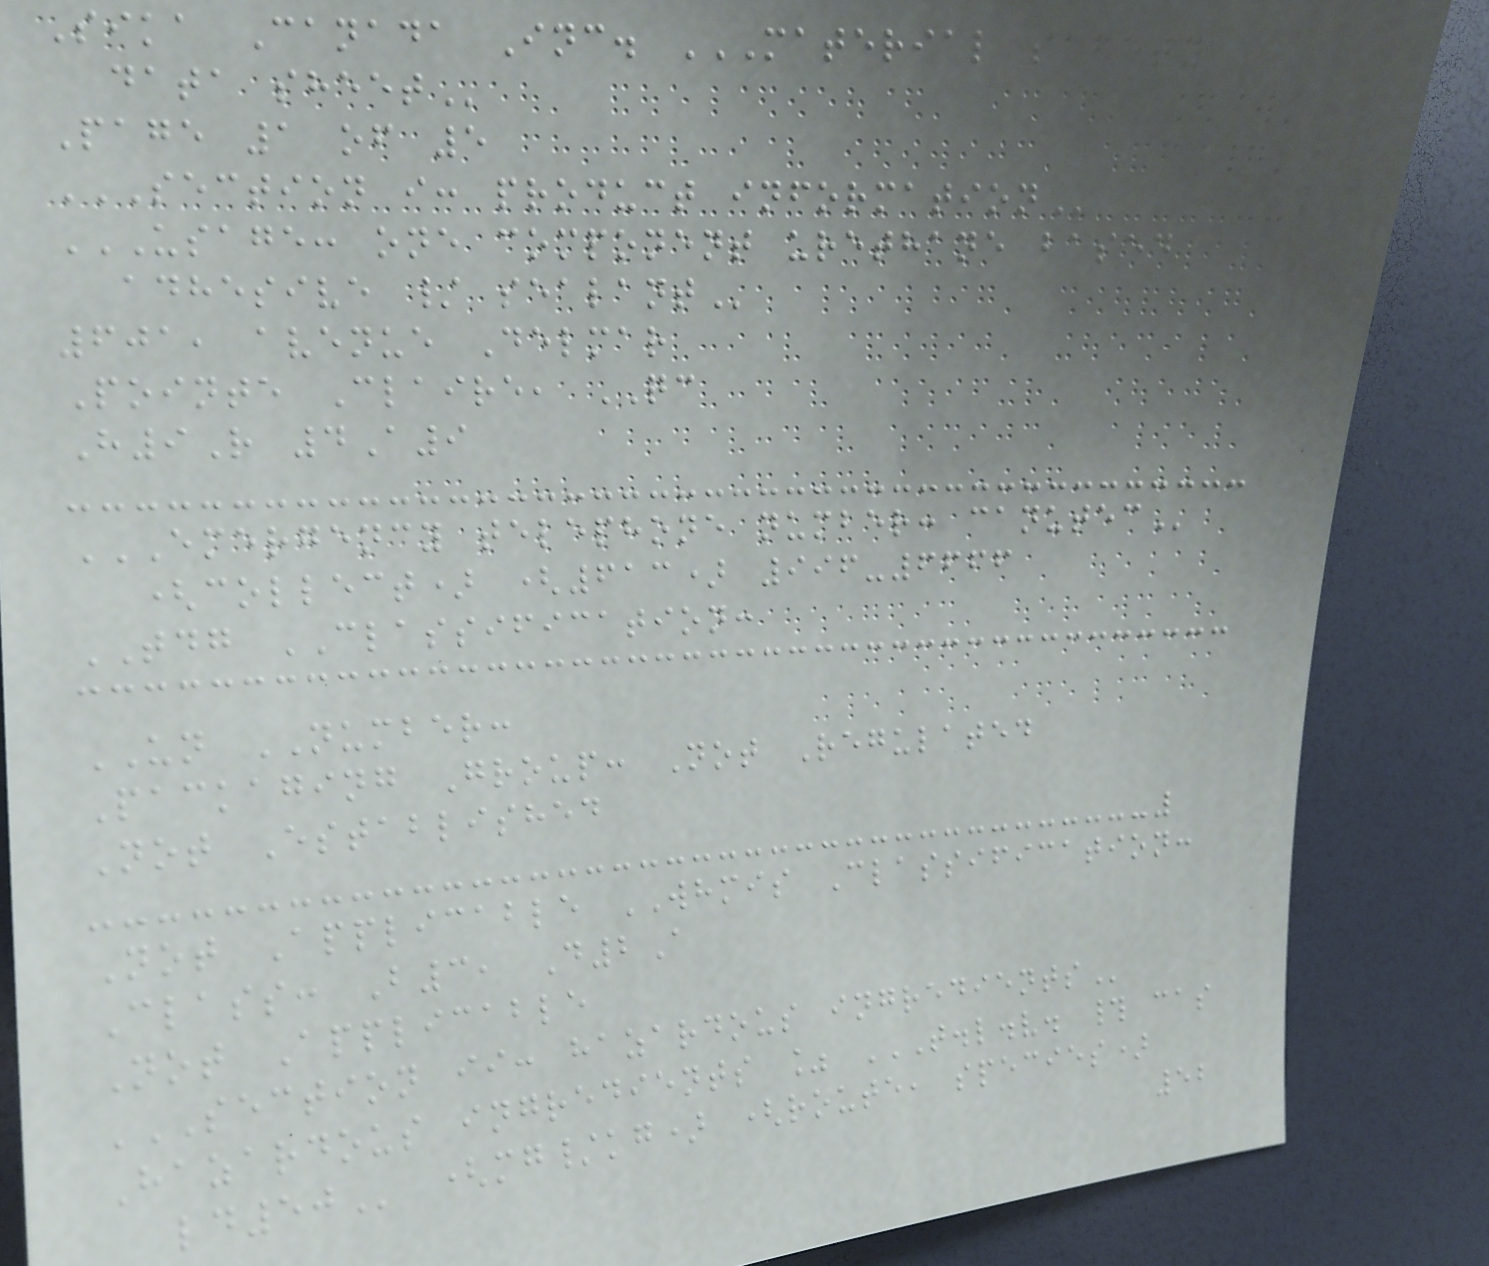Sika Canada Inc. MATERIAL SAFETY
DATA SHEET
Page 1 of 5
SECTION I: PRODUCT INFORMATION
USAGE: ONE COMPONENT URETHANE BASED
ADHESIVE / SEALANT
601, avenue Delmar
Pointe Claire, QC
H9R 4A9
EMERGENCY TELEPHONE NUMBER: CANUTEC
(collect) (613) 996-6666
TDG CLASSIFICATION:
UN NUMBER:
Packaging Group: Not Regulated
Not Established
Not Applicable WHMIS Classification:
Class: B3, D2A
Not Applicable
SECTION II: HAZARDOUS INGREDIENTS
Hazardous ingredients % T.L.V. # CAS
LD50 (mg/kg) (route, species)
52
